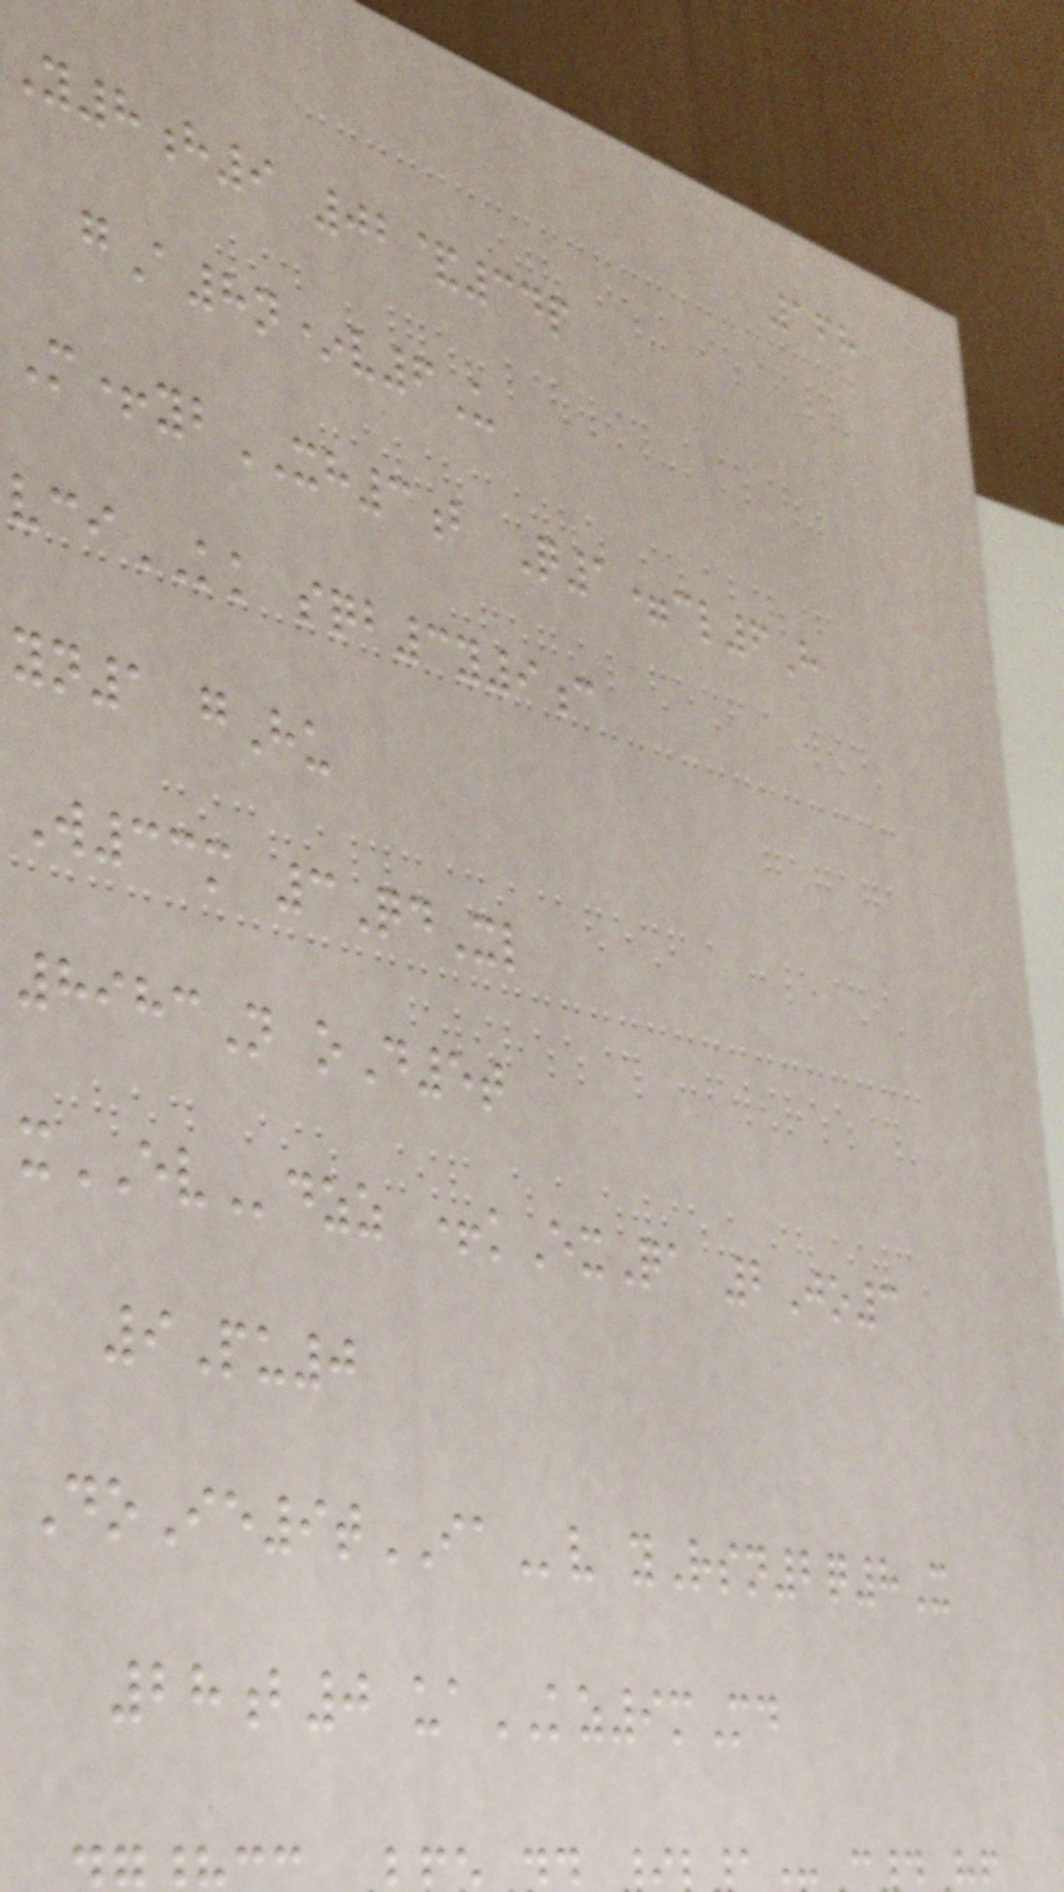168
Y8h9 02&34p
gA8n*v6U
M+ybXH3b Q1=cl6H
vciKK sqb3y9c
yn1 gHu
W33m 3QdXl
8983N oD5t
xEVdzz +kExQa 2Jo3
9Pu0
DoIe9tIAv yRsn2q8X
28b0 uaKZ9mMd
